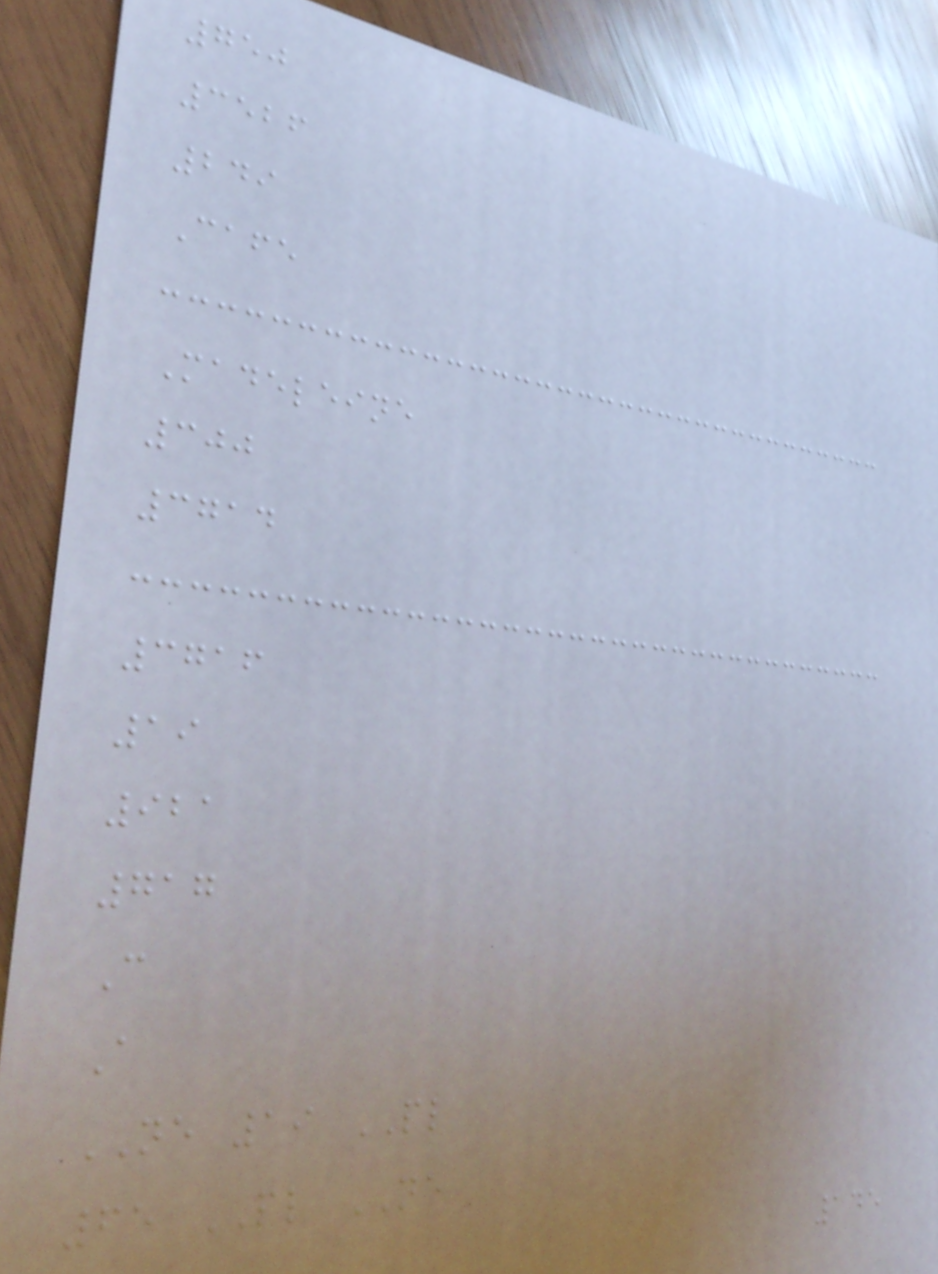750
3526
249
Cafe
Madeleine
300
3714
3716
19
921
717
C
A
NE 19 PL
65 PL NE
145
